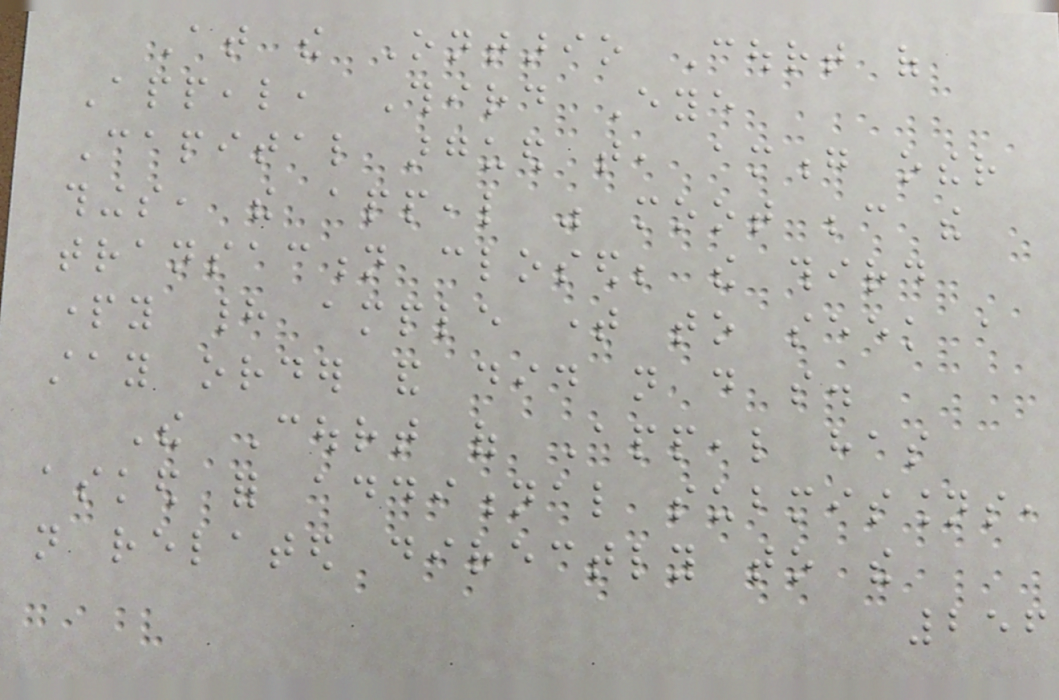At the Ontario Court of
Appeal, Third Eye
Capital argued that, among other
things, the appeal was moot because the
transaction closed; the third
party had ample time to seek a
stay order and did not do so.
The Court of Appeal has
asked for additional submissions,
not related directly to the
256
